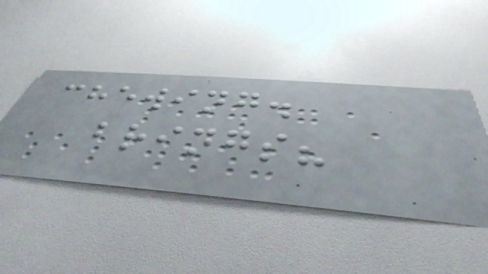chewing.
brings?
